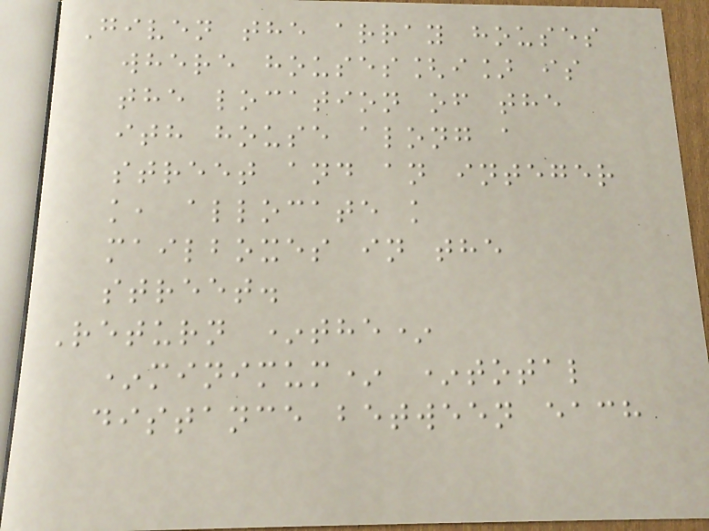Given the array houses
where houses[i] is
the location of the
ith house along a
street and an integer
k, allocate k
mailboxes in the
street.
Return *the*
*minimum* *total
distance between each
